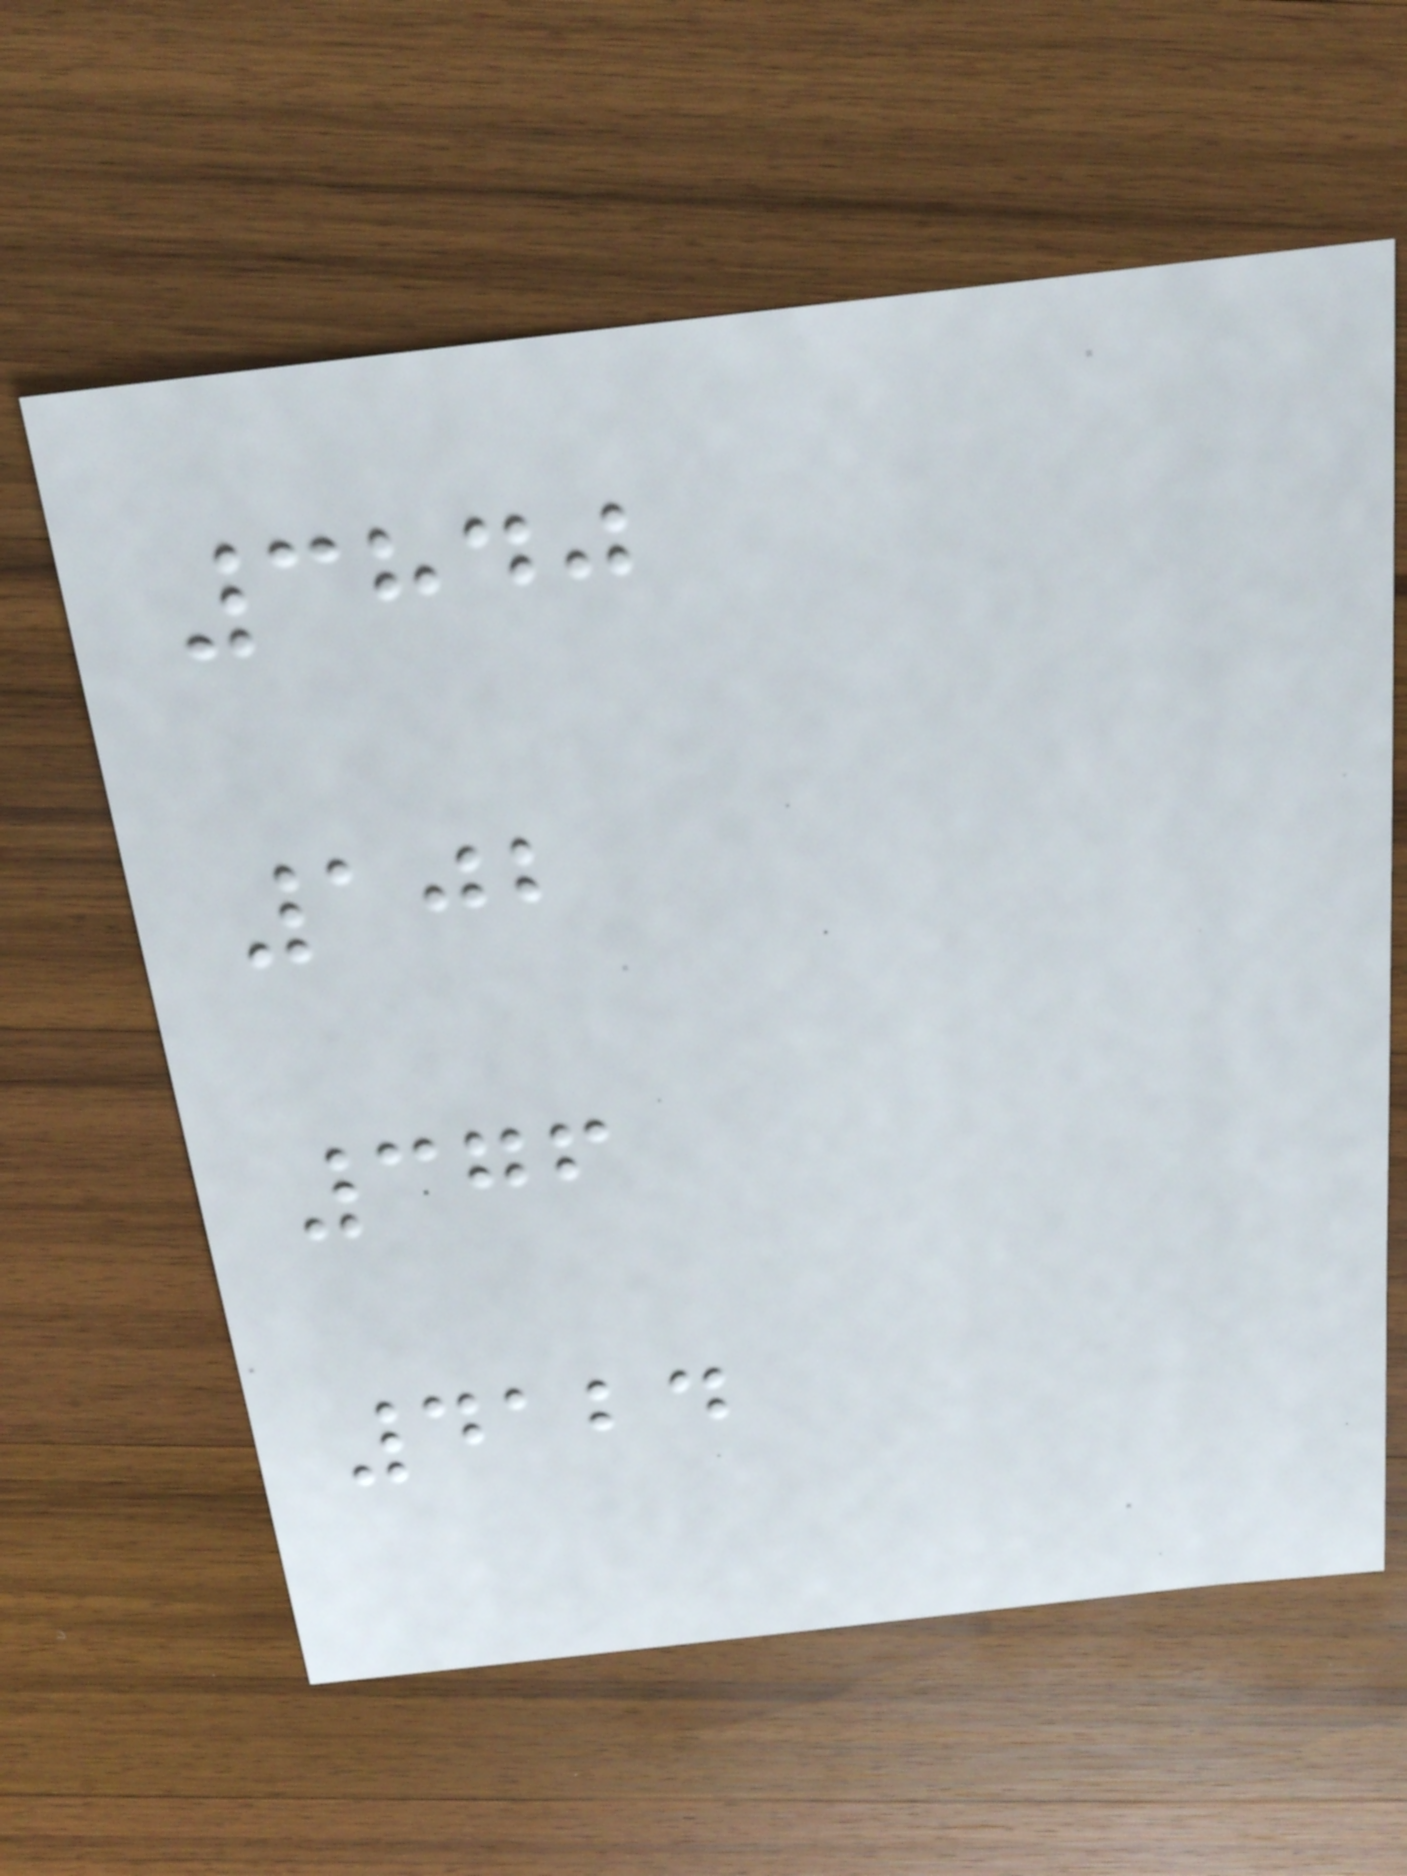3840
102
376
4124
